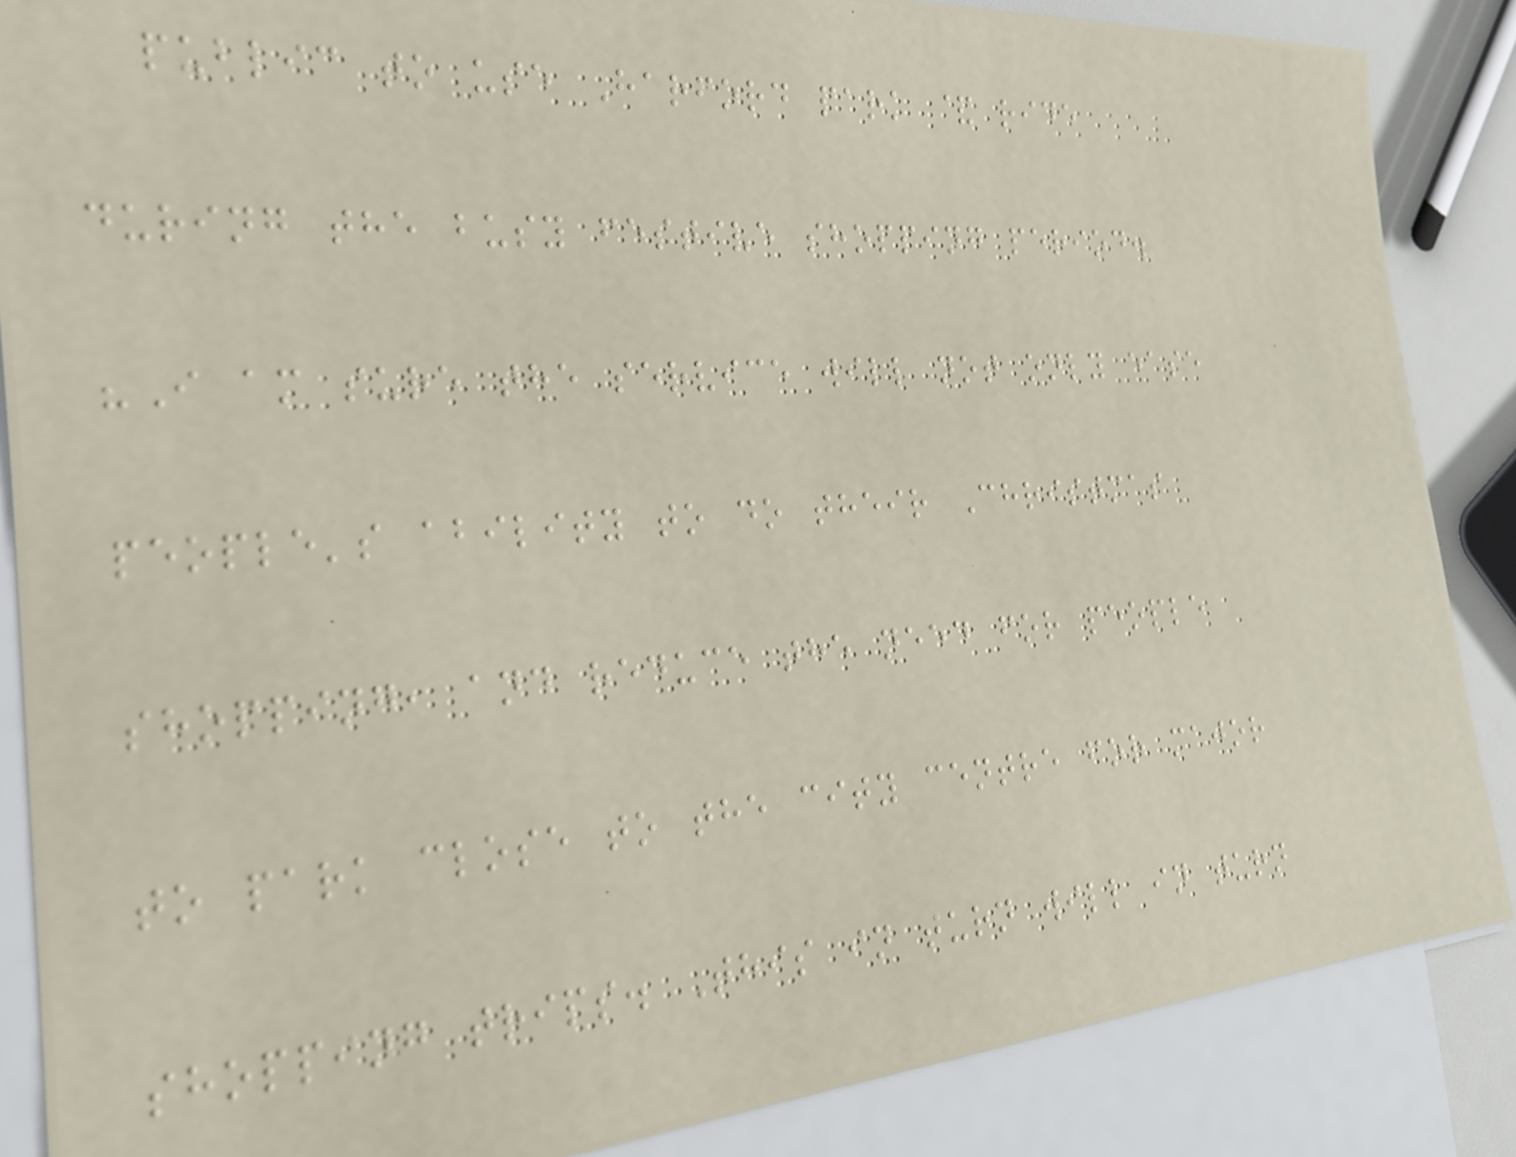public to use Harford park & ride
during the busy festive shopping period.
"I am sure the service will not only ease
people's ability to do their Christmas
shopping, and reduce the need for people
to park close to the city centre for major
shopping trips. This in turn will in turn
